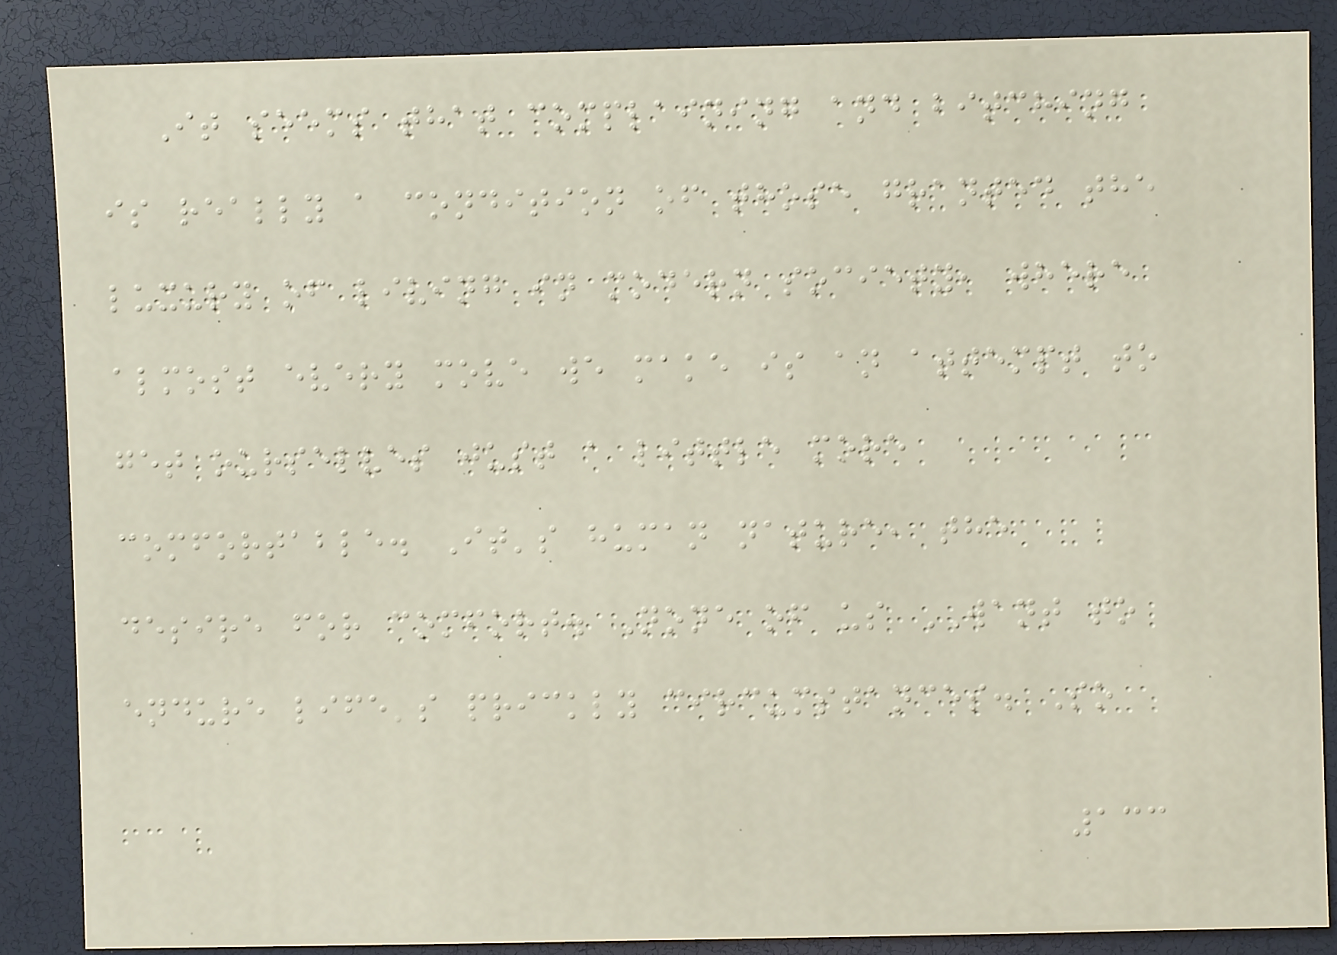It seems that complaining and bitching
is really a condition of those granted the
luxury of living in modern society, where
almost every move we make is an attempt to
get ourselves just a little more
comfortable. It's human nature, the
desire for comfort. None of us WANT to
endure life's prickly circumstances. So
133
